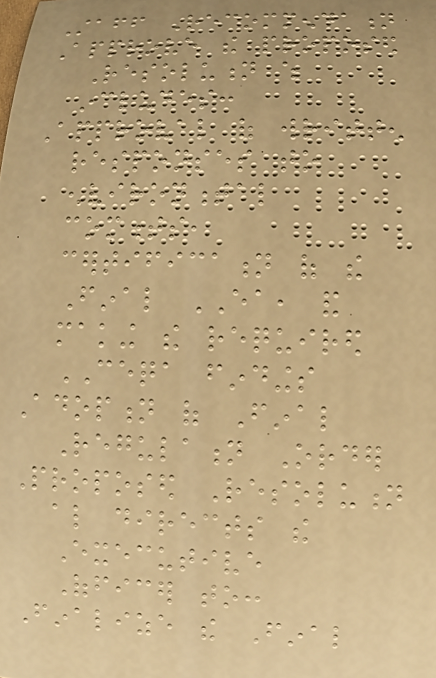Staff Recommendation
Approve the proposed
Resolution which
includes:
Approval of written
responses to
environmental
comments,
certification of the
Final EA, and
making the required
CEQA findings
Adoption of Final
Regulation Order
Proposed Resolution
also directs the
Executive
Officer to:
Finalize the Final
